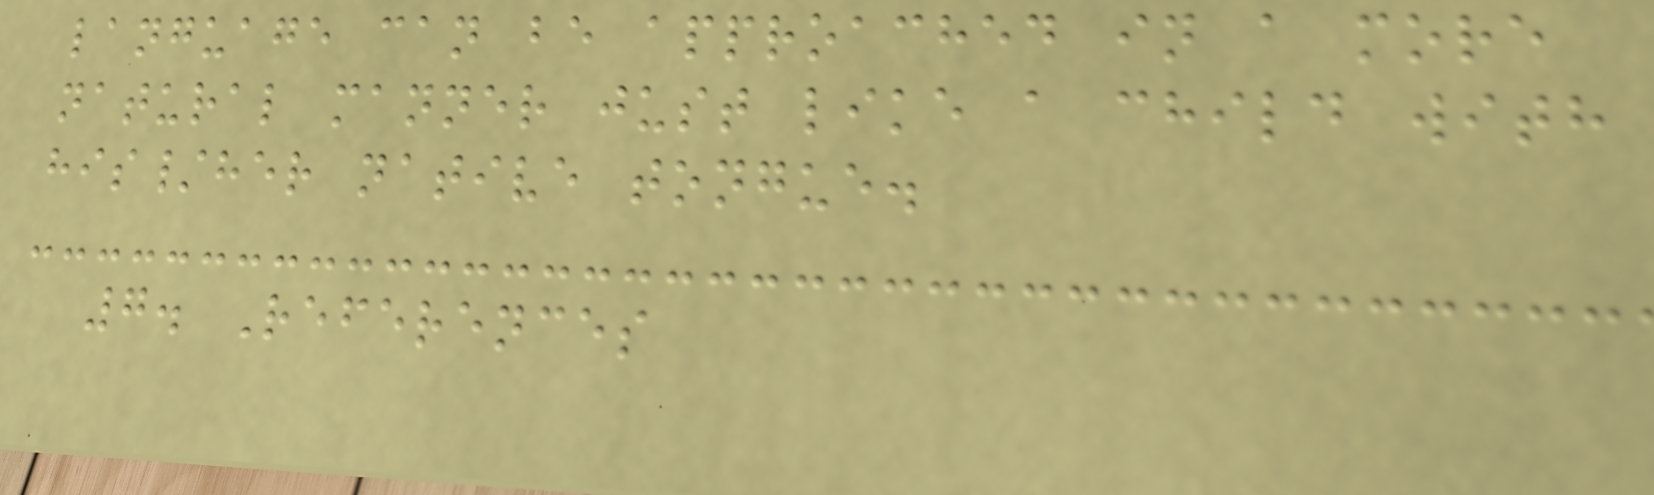language can be approached in a more
natural manner just like a child with
his/her native tongue.
7. References
